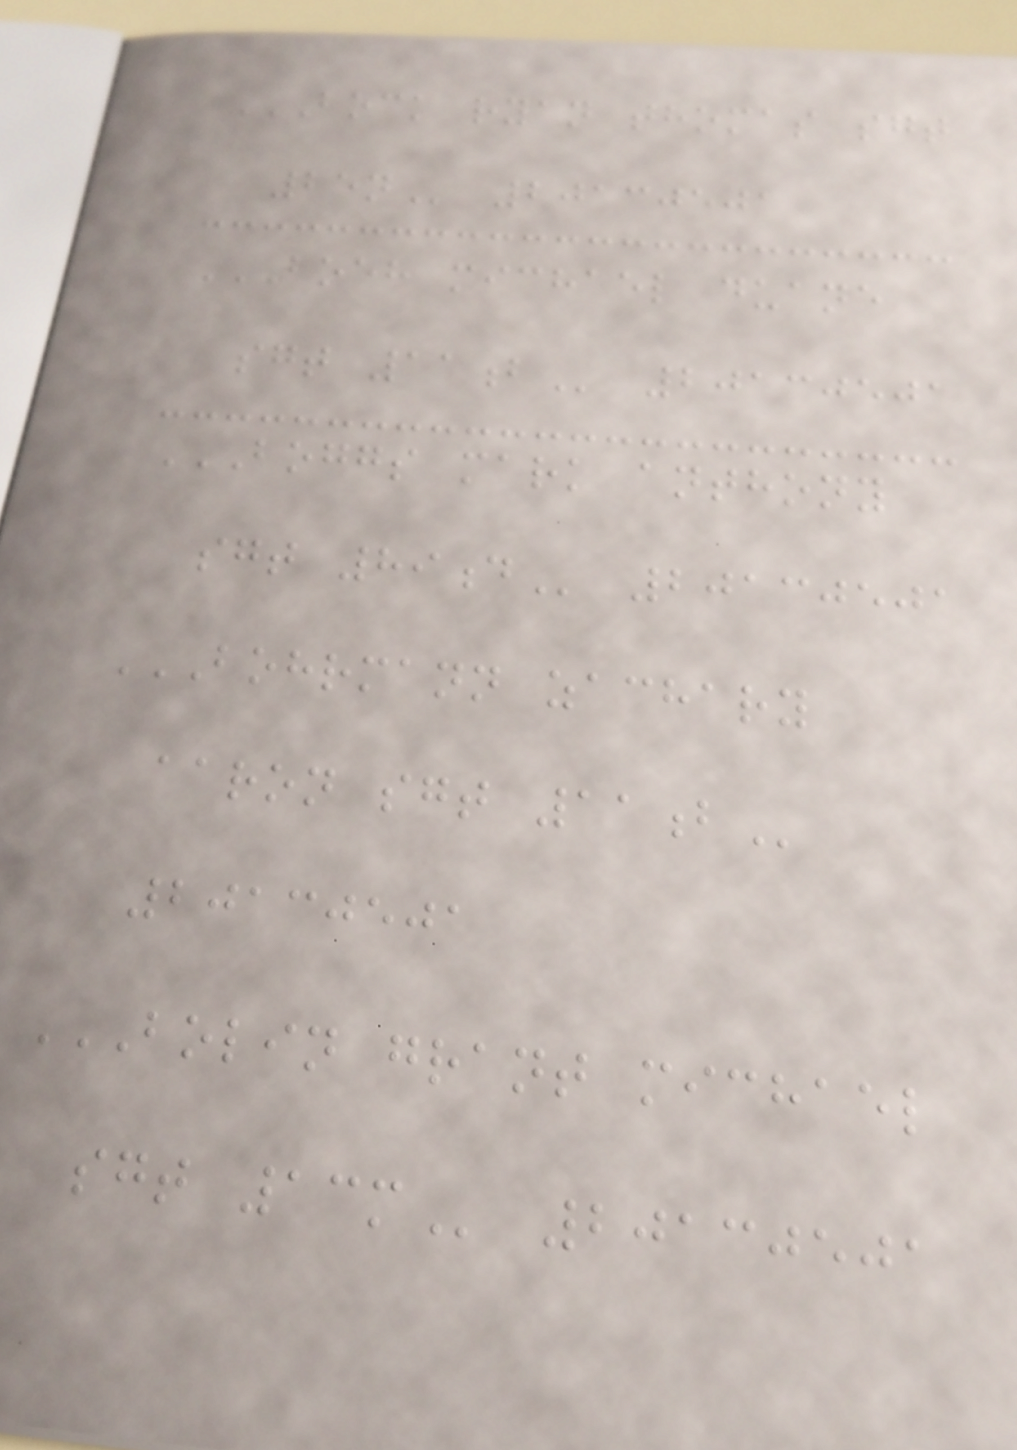BOCK RYAN THOMAS SGT
25N 20130501
BOEH MICHAEL DUANE
SGT 11B 20130501
BOGGS MARK ANTHONY
SGT 89D 20130501
BOHRMANN ZACHARY
AARON SGT 11B
20130501
BOLIN GRANT MICHAEL
SGT 13M 20130501
